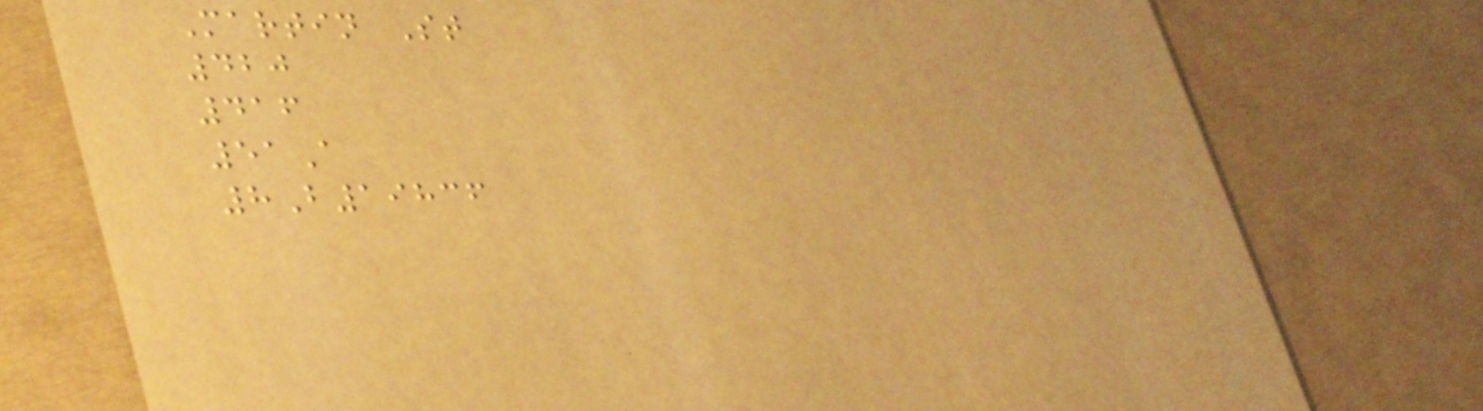Martin St
420
416
51A
8B19836
